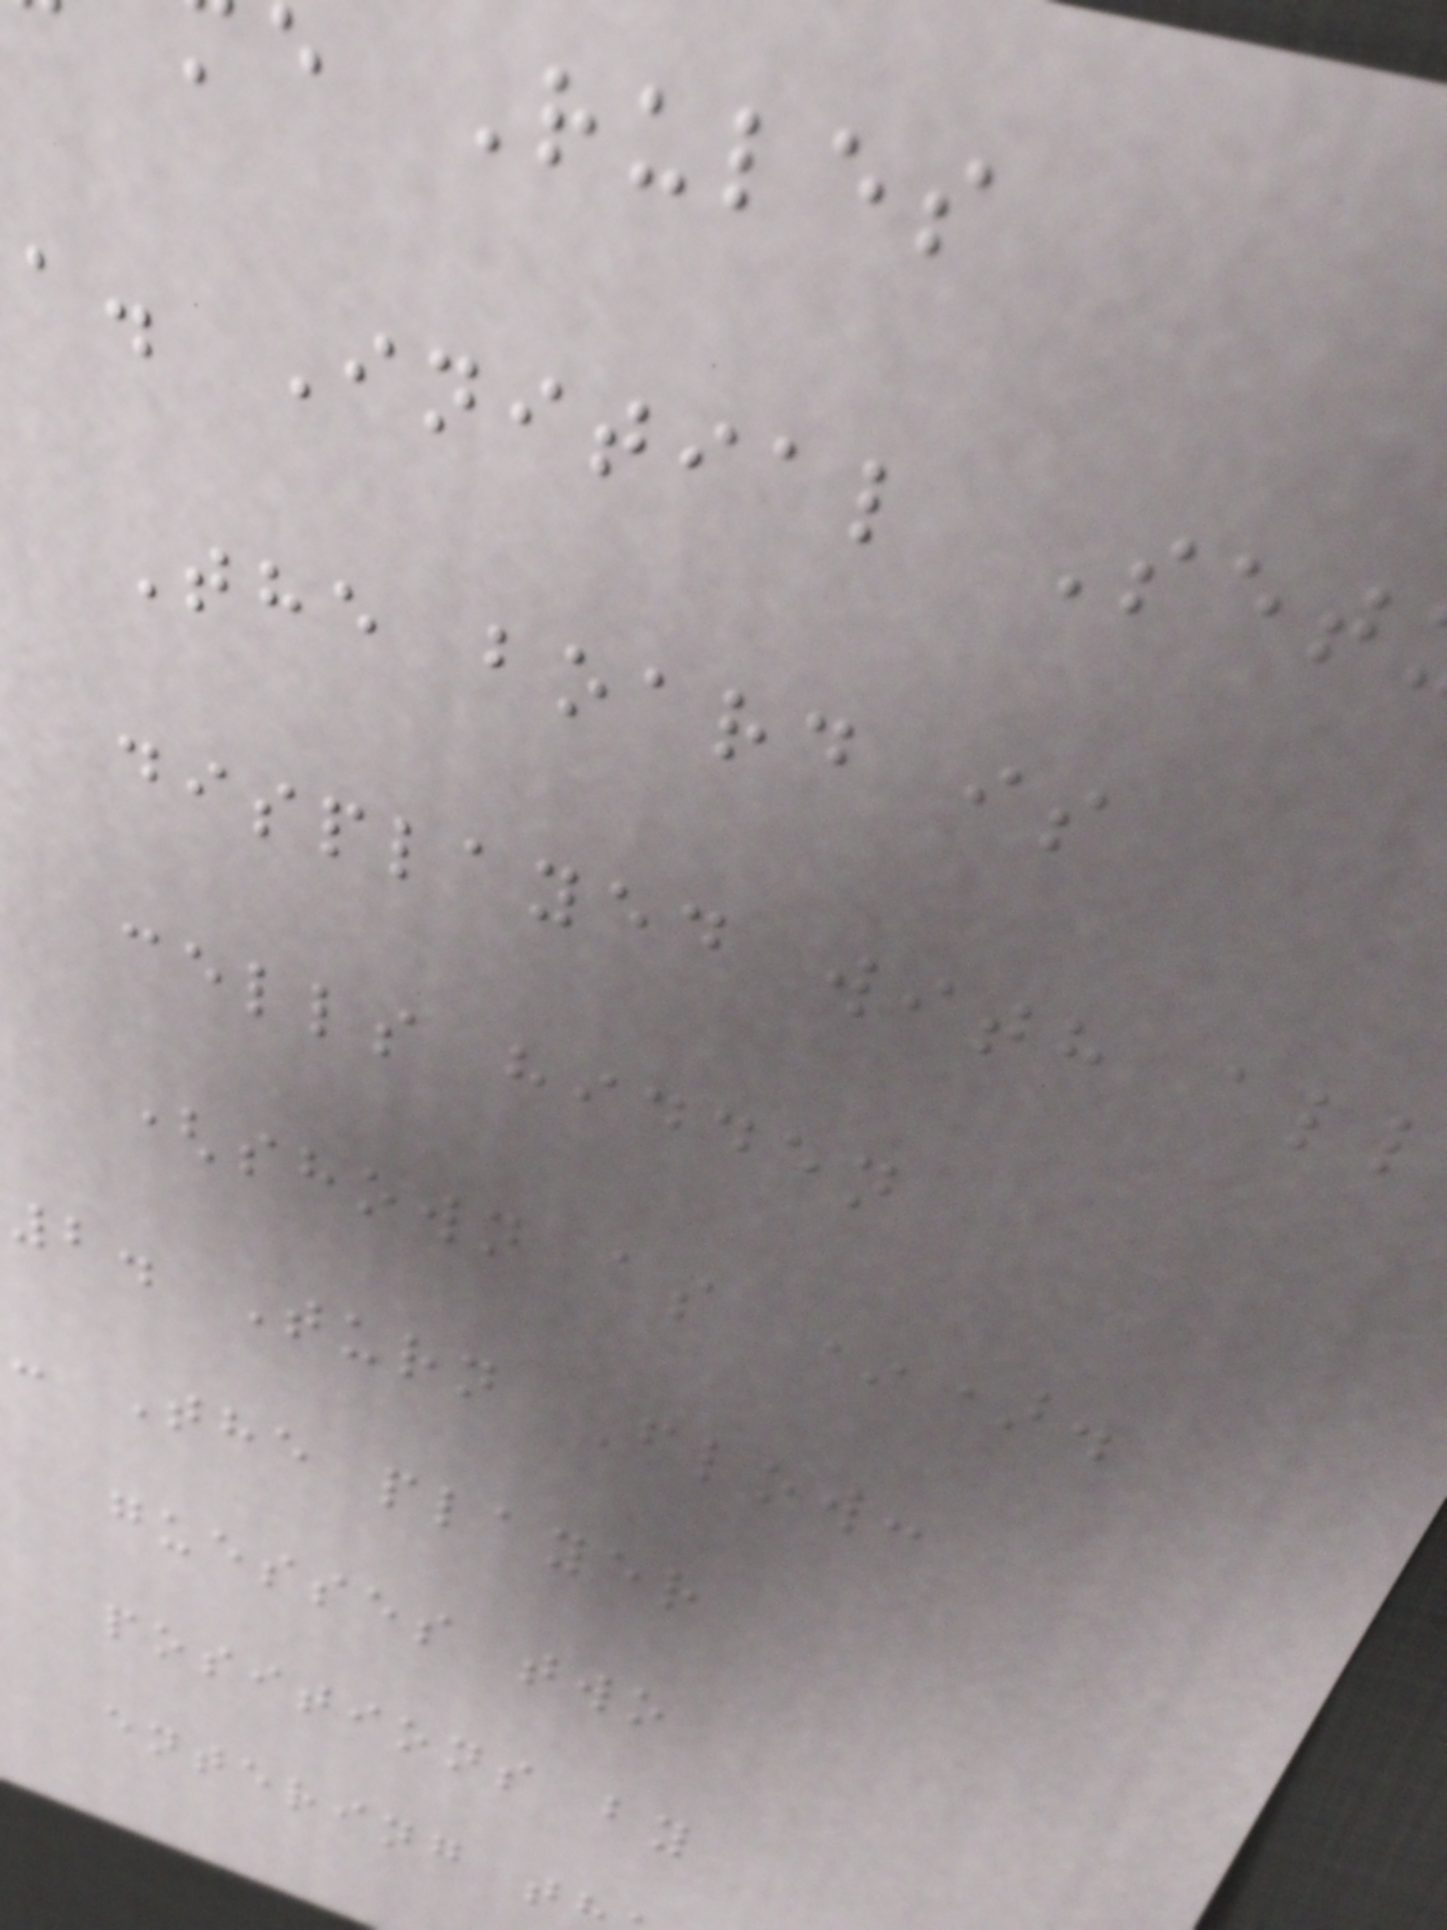e Rules
a. Initial Set
The board is
displayed with all
cells hidden
(shown as *).
2. Turn Flow:
- The player
guesses two
positions by
entering t
